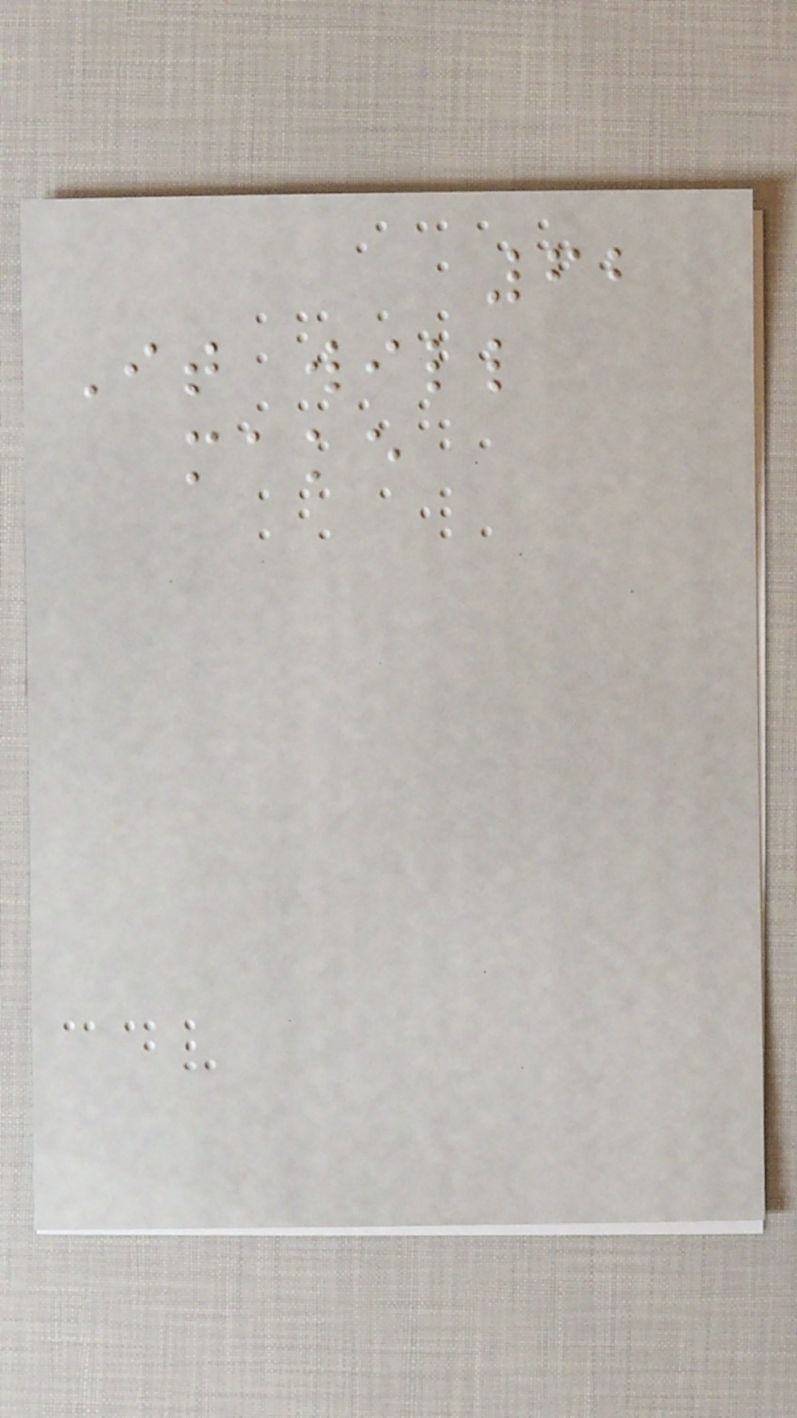62
It will
make
